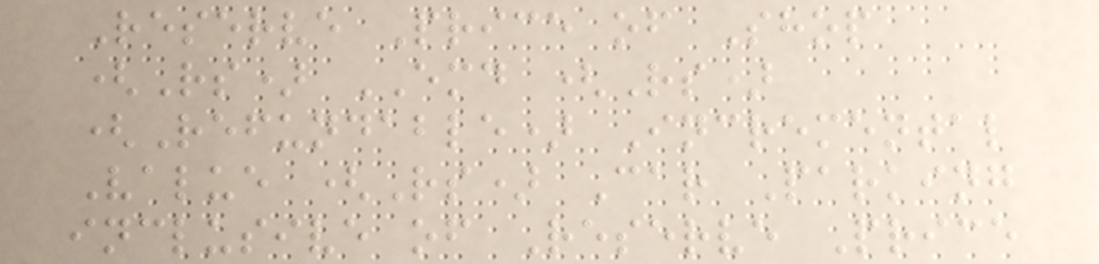Reserve Price of Shop
(Rs) EMD (Rs)
(Refundable) Incremental
Value (Rs) Car Parking
inclusive of Reserve Price
